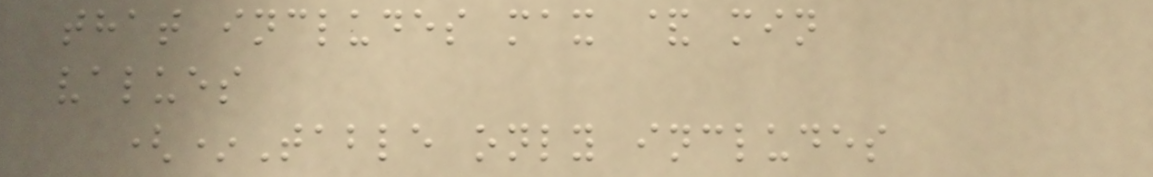that includes max & min
values
(*Table only includes
